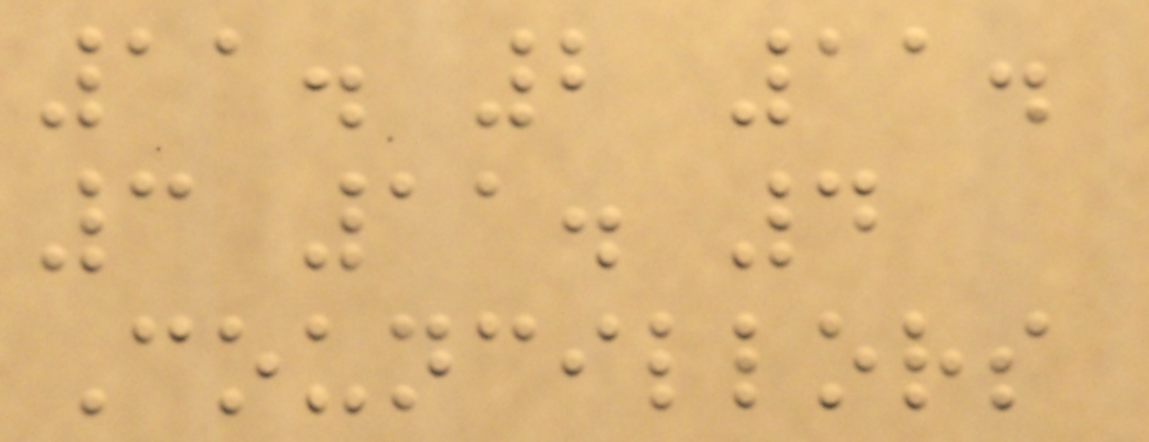11. 2 11.
3 11. 4
Councillors
